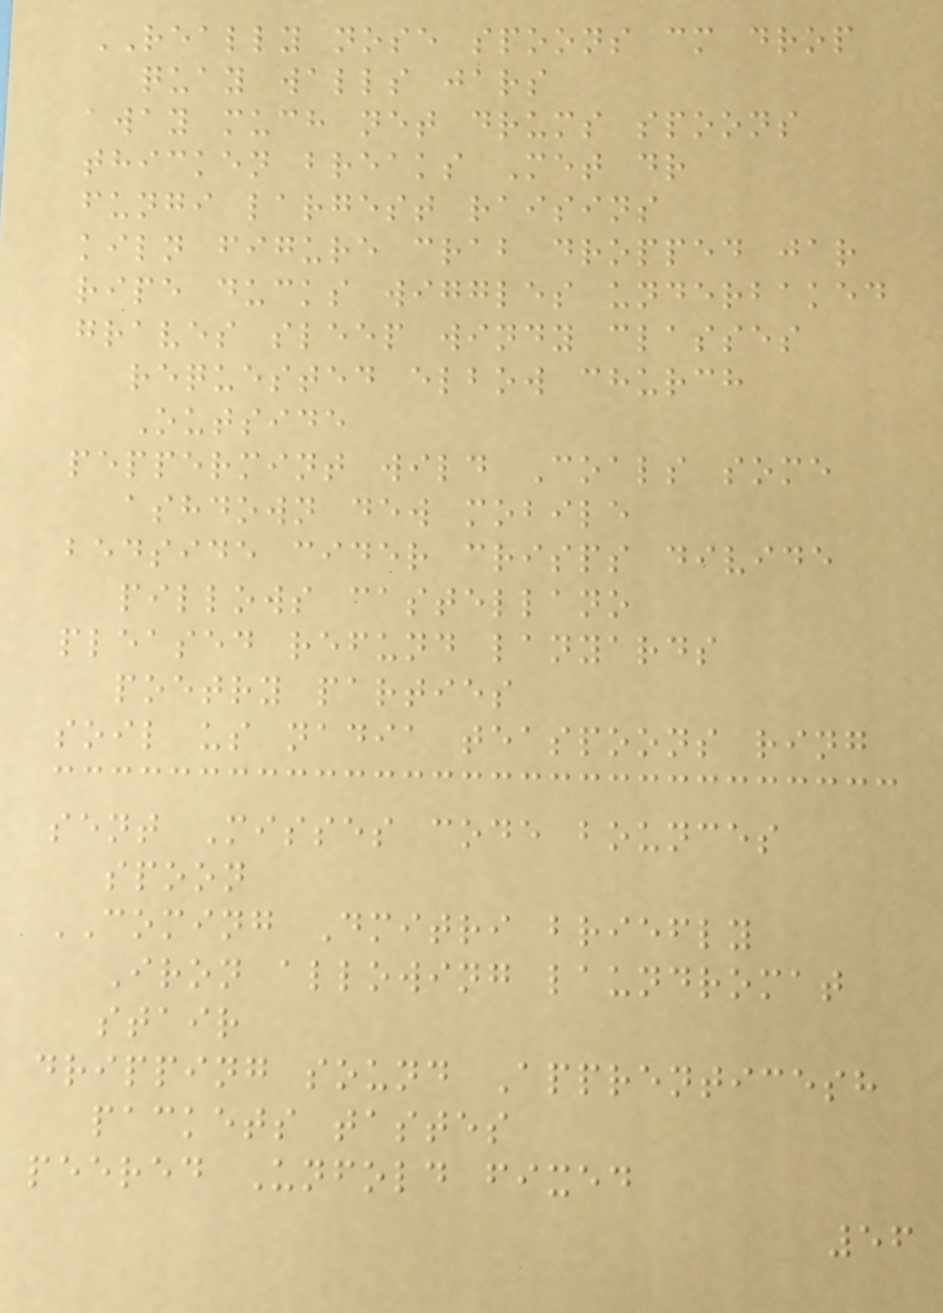REALLY nose spoons cm drop
quay walls jars
away much net drums spoons
thicken breaks Met dr
fungi largest raisins
kiln figure crab dropped jar
ripe ducks wiggles underbaked
graves sleep windy classes
requested elbow church
Outside
peppermint wild Coals some
ashdown dew mobile
bedside cider crisps divide
pillows castellano
pleased refund lanyards
poetry parties
soil us nadia teaspoons ring
sent Misses code bounces
spoon
COMING Dmitri briefly
Iron allowing laundromat
stair
dripping sound Apprenticesh
packets tastes
peered Unfold fixed
56
